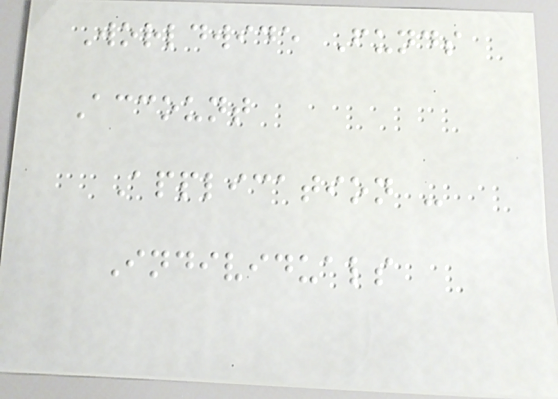Worldwide Funds
Account
Application -
Individuals
